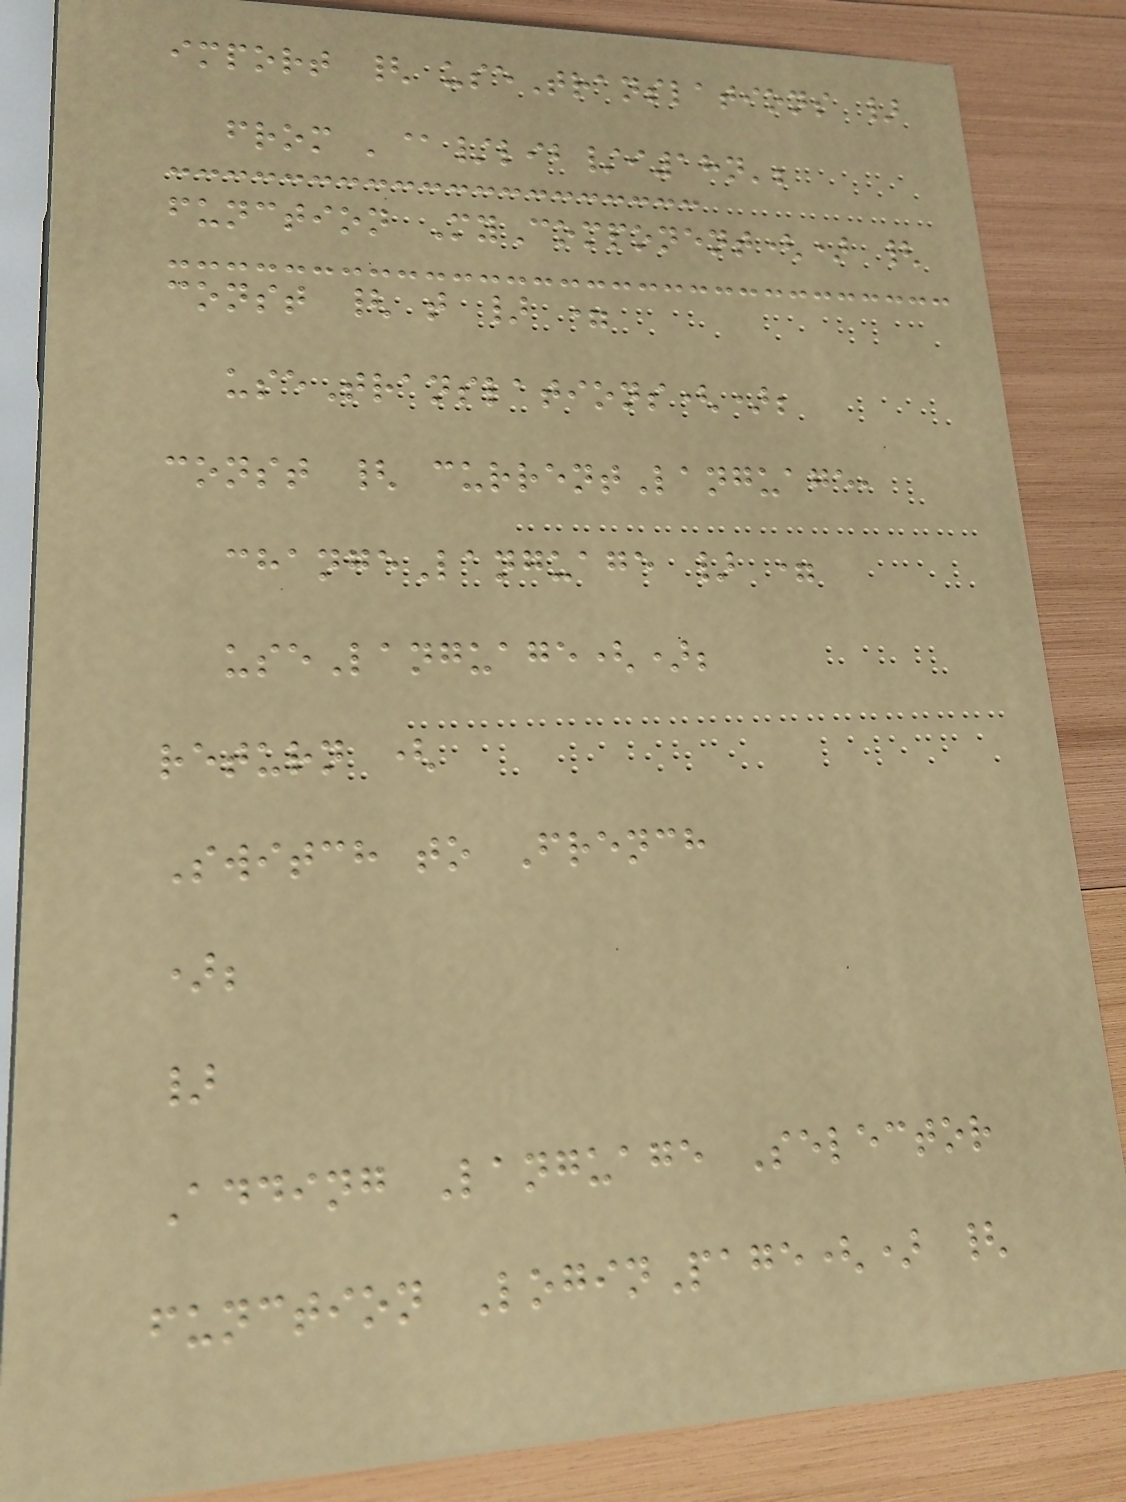import { useTranslations }
from '@/lib/i18n';
function MyComponent() {
const { t } =
useTranslations();
const { currentLanguage,
changeLanguage } =
useLanguage();
return (
Switch to French
);
}
Adding Language Selector
function LoginPage() {
